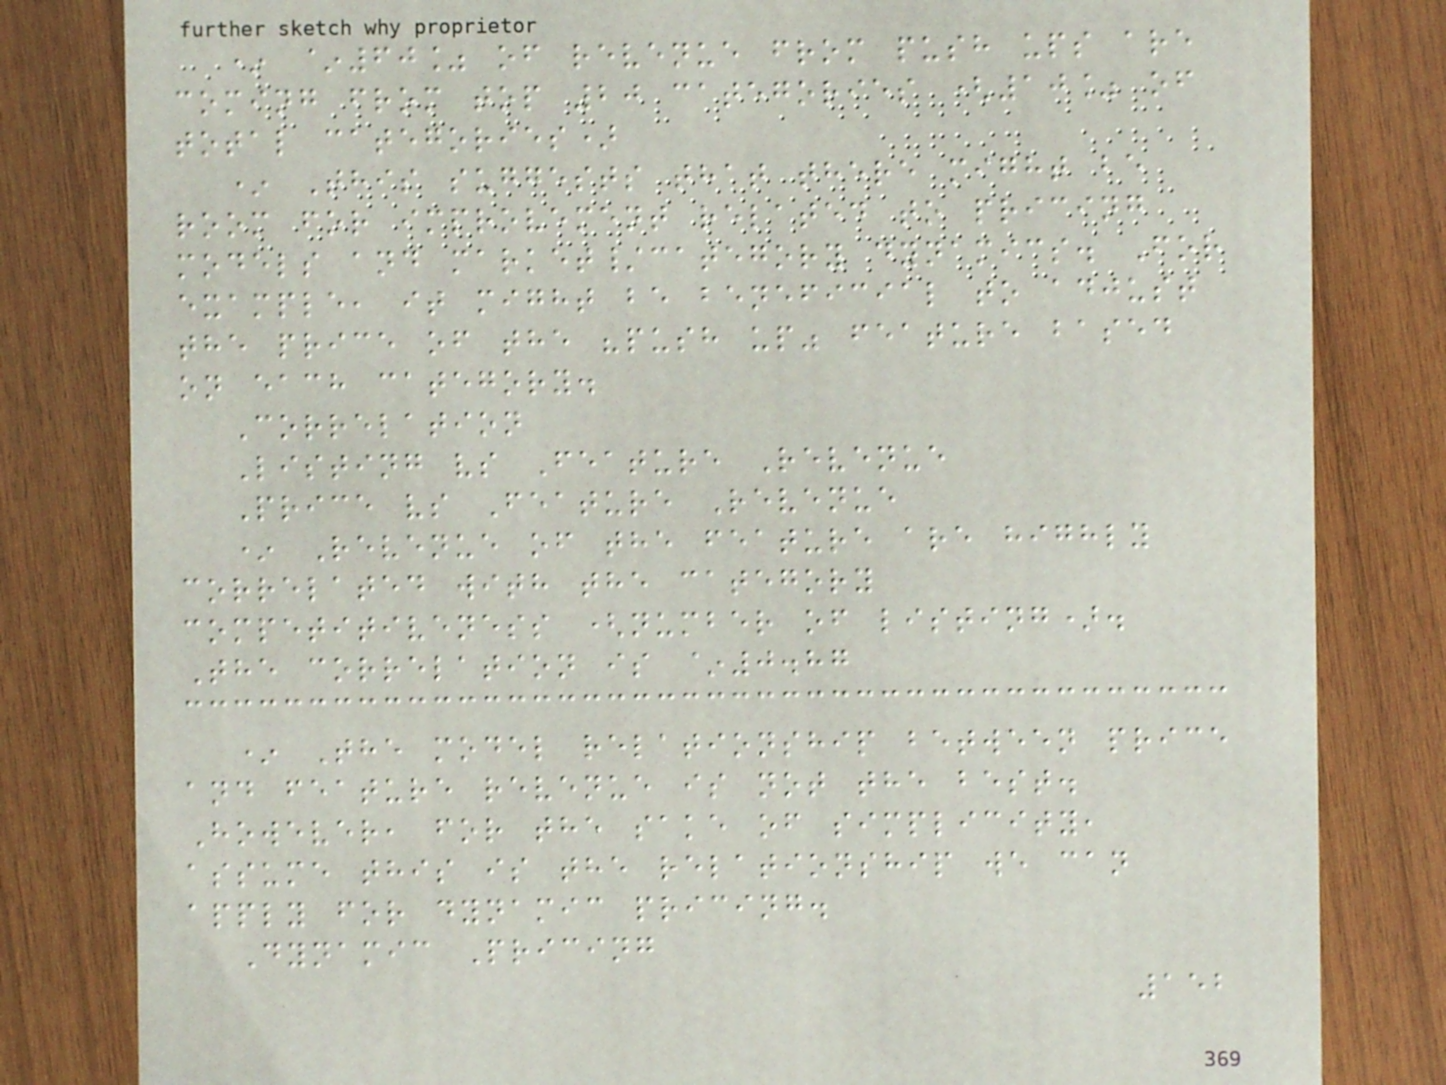* ~60% of revenue from push ups are
coming from top 20 categories (10% of
total categories)
* This suggests that there might be
room for improvement related to pricing
models and market/category dynamics. For
example, it might be beneficial to adjust
the price of the "push up" feature based
on each category.
Correlation
Listing vs Feature Revenue
Price vs Feature Revenue
* Revenue of the feature are highly
correlated with the category
competitiveness (number of listing).
The correlation is ~0.87
* The model relationship between price
and feature revenue is not the best.
However, for the sake of simplicity,
assume this is the relationship we can
apply for dynamic pricing.
Dynamic Pricing
152
